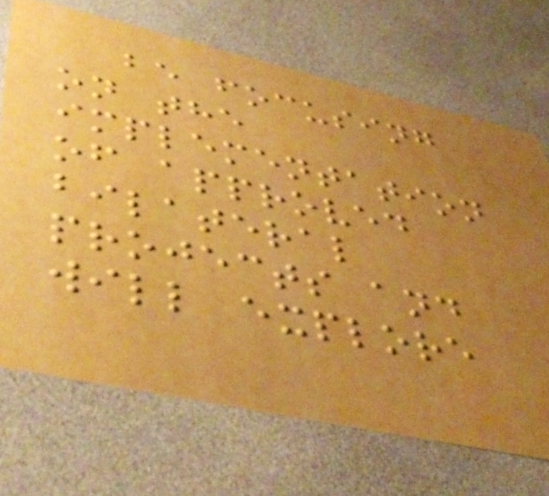be focusing
on the
implementation
of approved
bilateral
projects and
will explore
